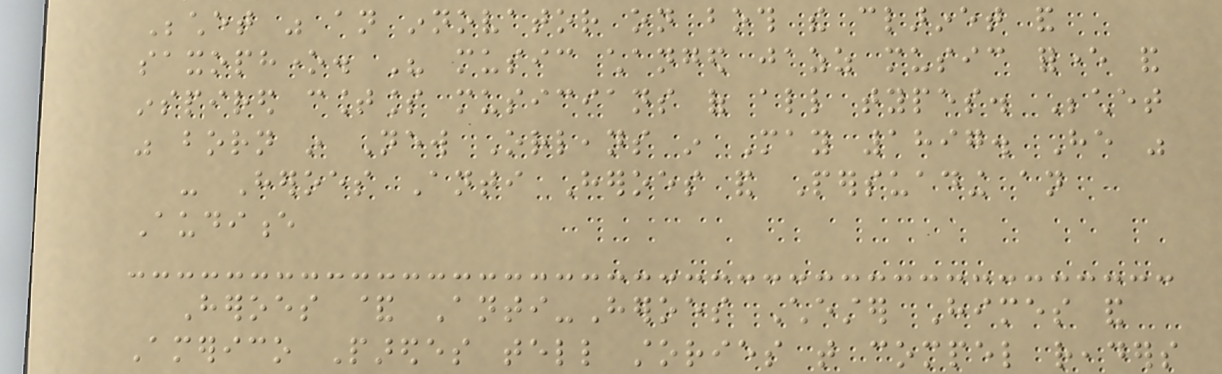Bechet was an innovator on both the clarinet and
saxophone. His music changed jazz music forever and
inspired countless musicians of all types. Bechet
was born in New Orleans in May 1897. He was
- Heroes Anti Heroes and Persuading an
Audience
Heroes & Anti-Heroes Chester Himes and
Americo Paredes tell stories that compel readers
